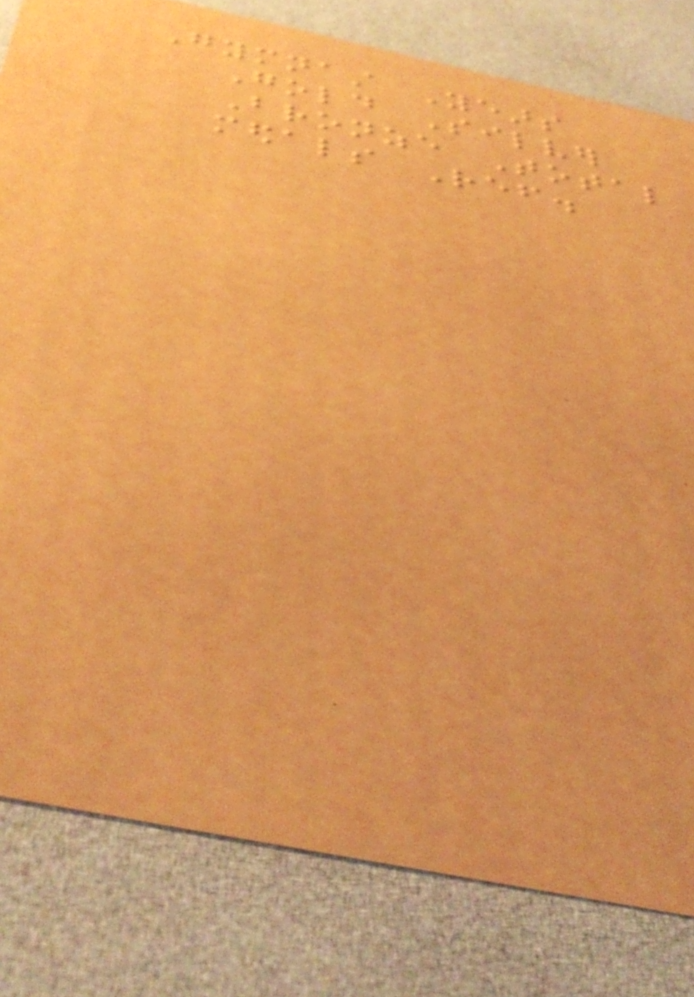Gymnast Years
Gold Silver
Bronze Total
medals Ref.
